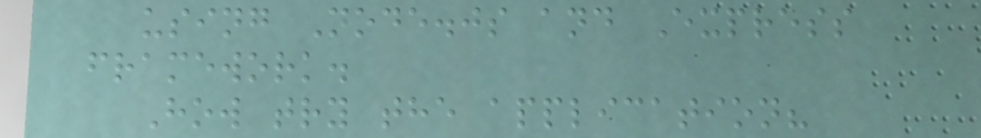using Node.js and Express
framework.
How try the application?
